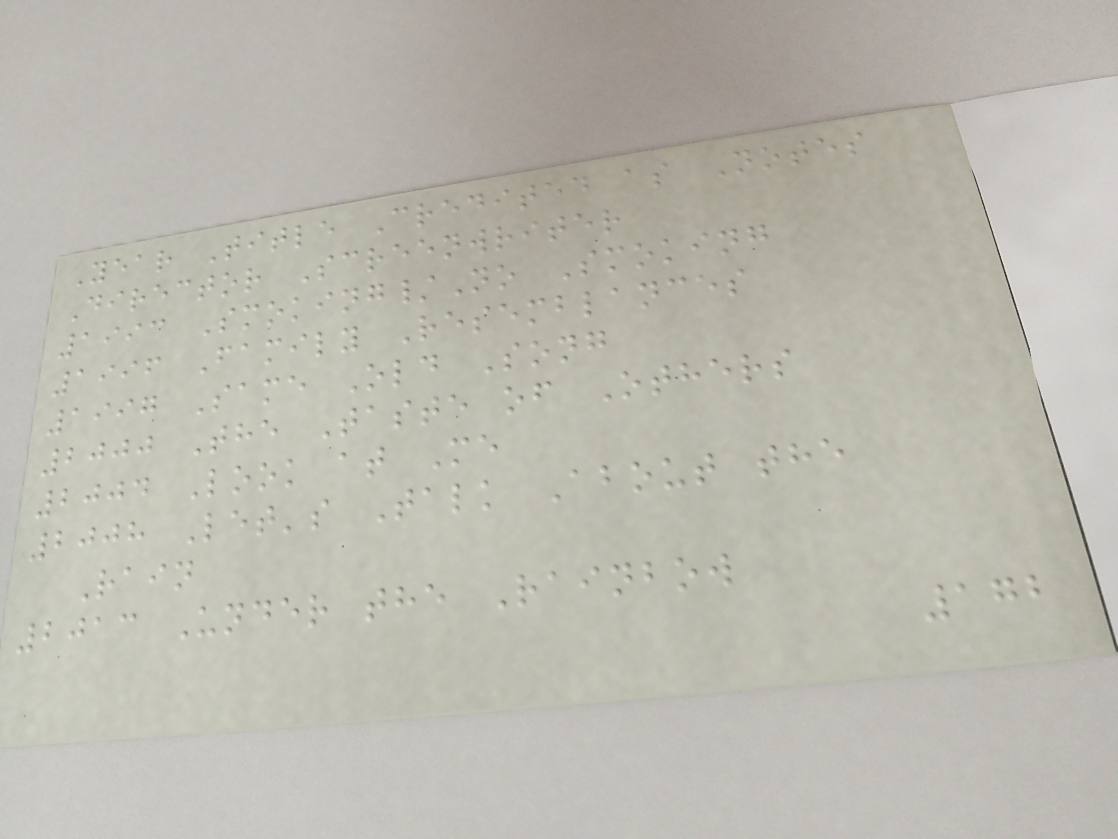Year Title Credited as Notes
Director Screenwriter
1993 Smoking/No Smoking
1996 Family Resemblances
1997 Same Old Song
2000 The Taste of Others
2004 Look at Me
2008 Let's Talk About the
Rain
2013 Under the Rainbow
172
